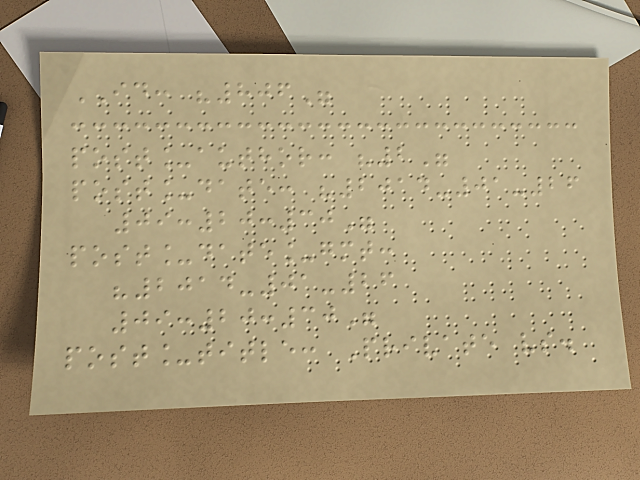ID: "806"
post_author: "2"
post_date: "2014-01-26
09:20:30"
post_date_gmt:
"2014-01-26
09:20:30"
post_title: Private vs.
